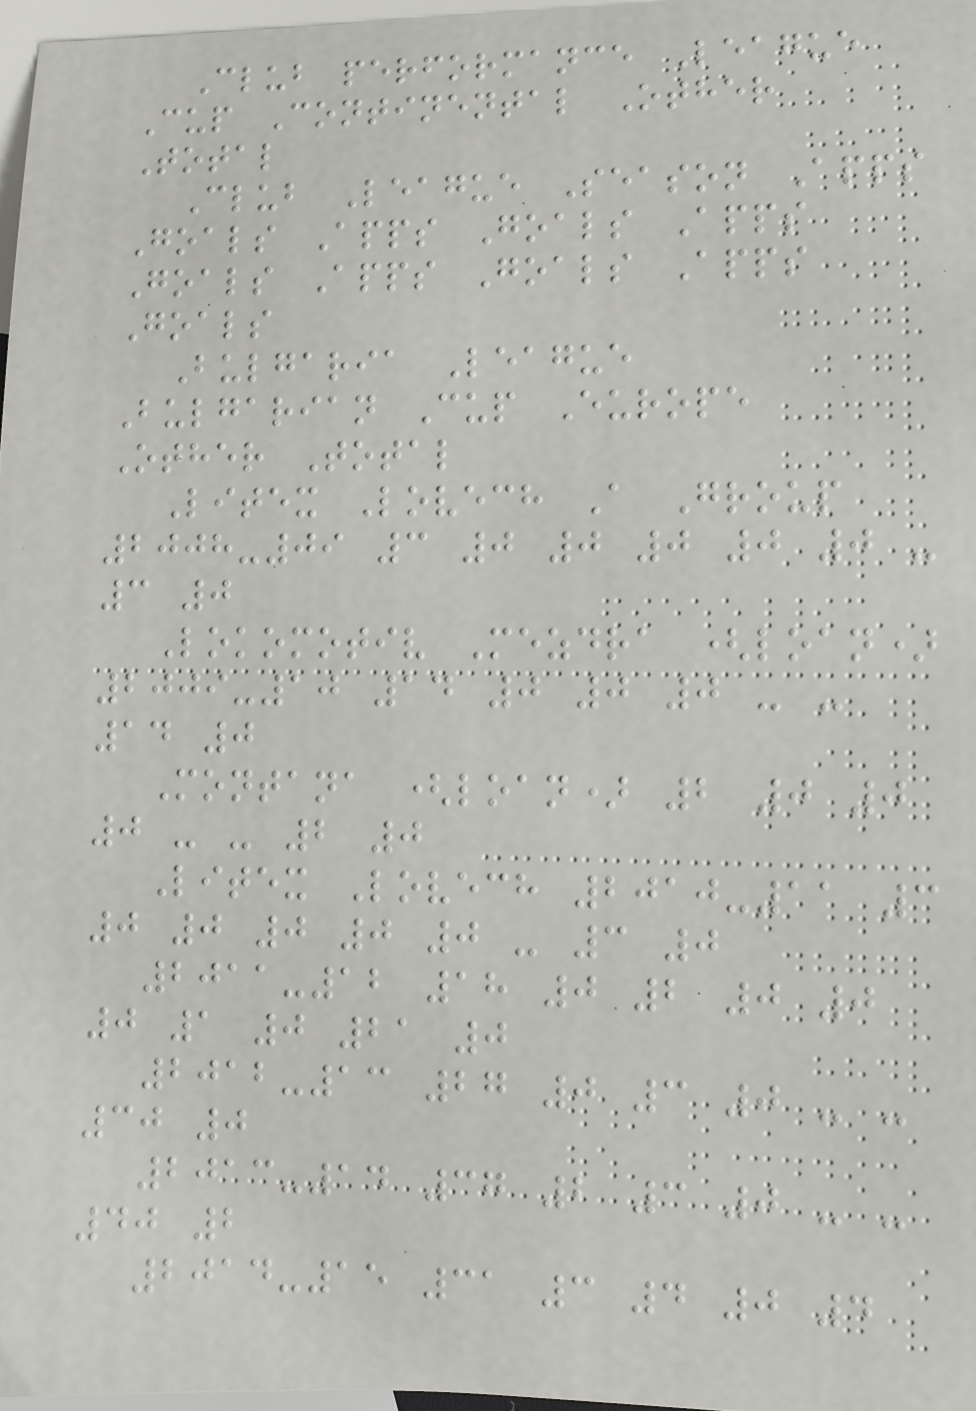Club performance League
Cup Continental Other
Total
Club League Season Apps
Goals Apps Goals Apps
Goals Apps Goals Apps
Goals
Bulgaria League
Bulgarian Cup Europe
Other Total
Litex Lovech A Group
2008-09 3 0 0 0 0 0 -
3 0
Lokomotiv Mezdra (loan)
2009-10 14 0 0 0 - -
14 0
Montana (loan) 2 0 0
0 - - 2 0
Litex Lovech 2010-11 3
0 0 0 0 0 - 3 0
2011-12 18 0 2 0 0
0 1 0 21 0
2012-13 27 0 3 0 - -
30 0
2013-14 37 2 3 0 - -
40 2
2014-15 31 3 4 0 4
